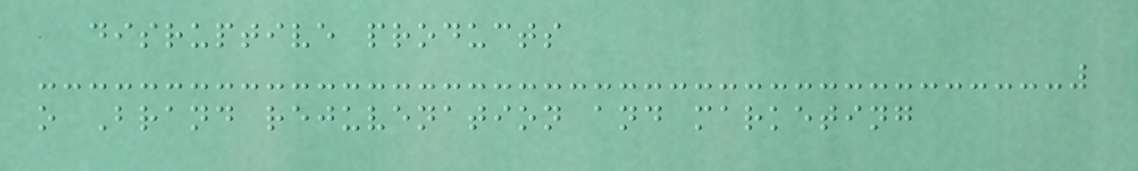disruptive products
o Brand rejuvenation and marketing
